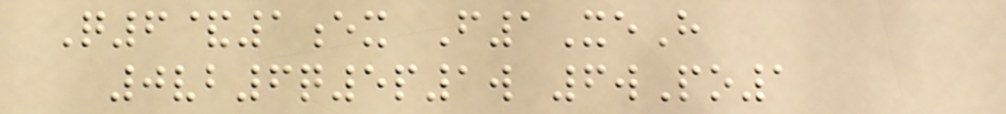Q6&1ex F1XeH
0vb6q5p1w 6wPo1
